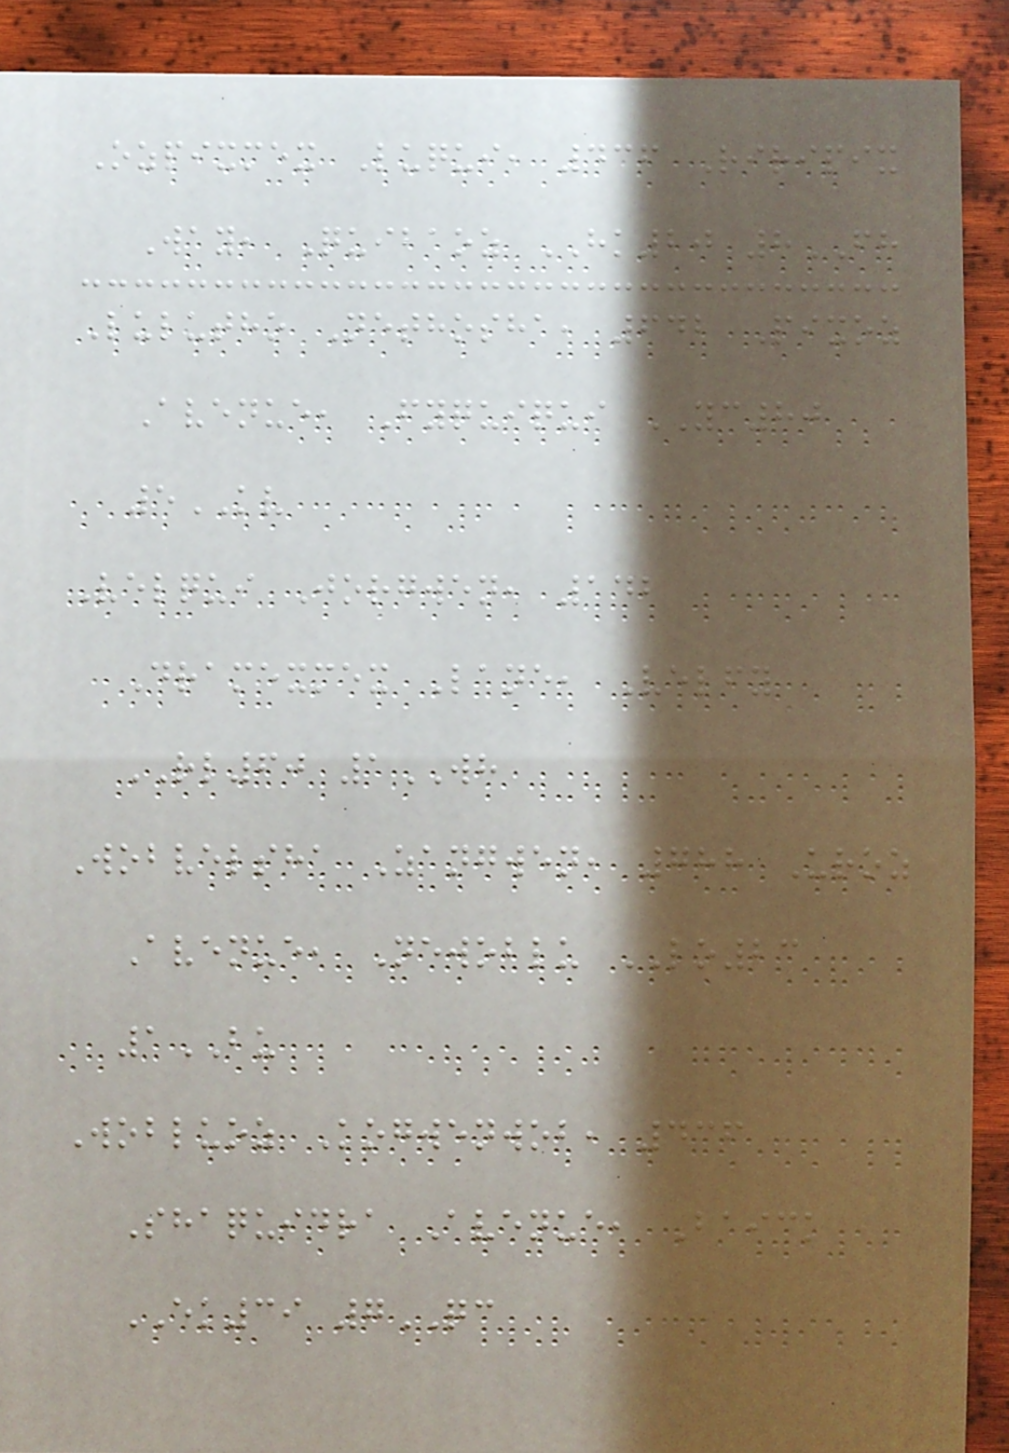Ozpixmex Luqui, 436 Riripix
Way, Quibaoz HK20 8FH
Lulutho Nethosha, 642 Pixoz
Avenue, Fyquiqui YC80
5KV
Velqui Jorgwen, 142
Dramexmex Lane, Velfy
RL60 1WH
Wobvelsha Zangwen, 788 Uroz
Avenue, Newoblu LO23
1BU
Wobluoz Kogwenwob, 436
Shaquidra Avenue, Baick
EK39 7QC
